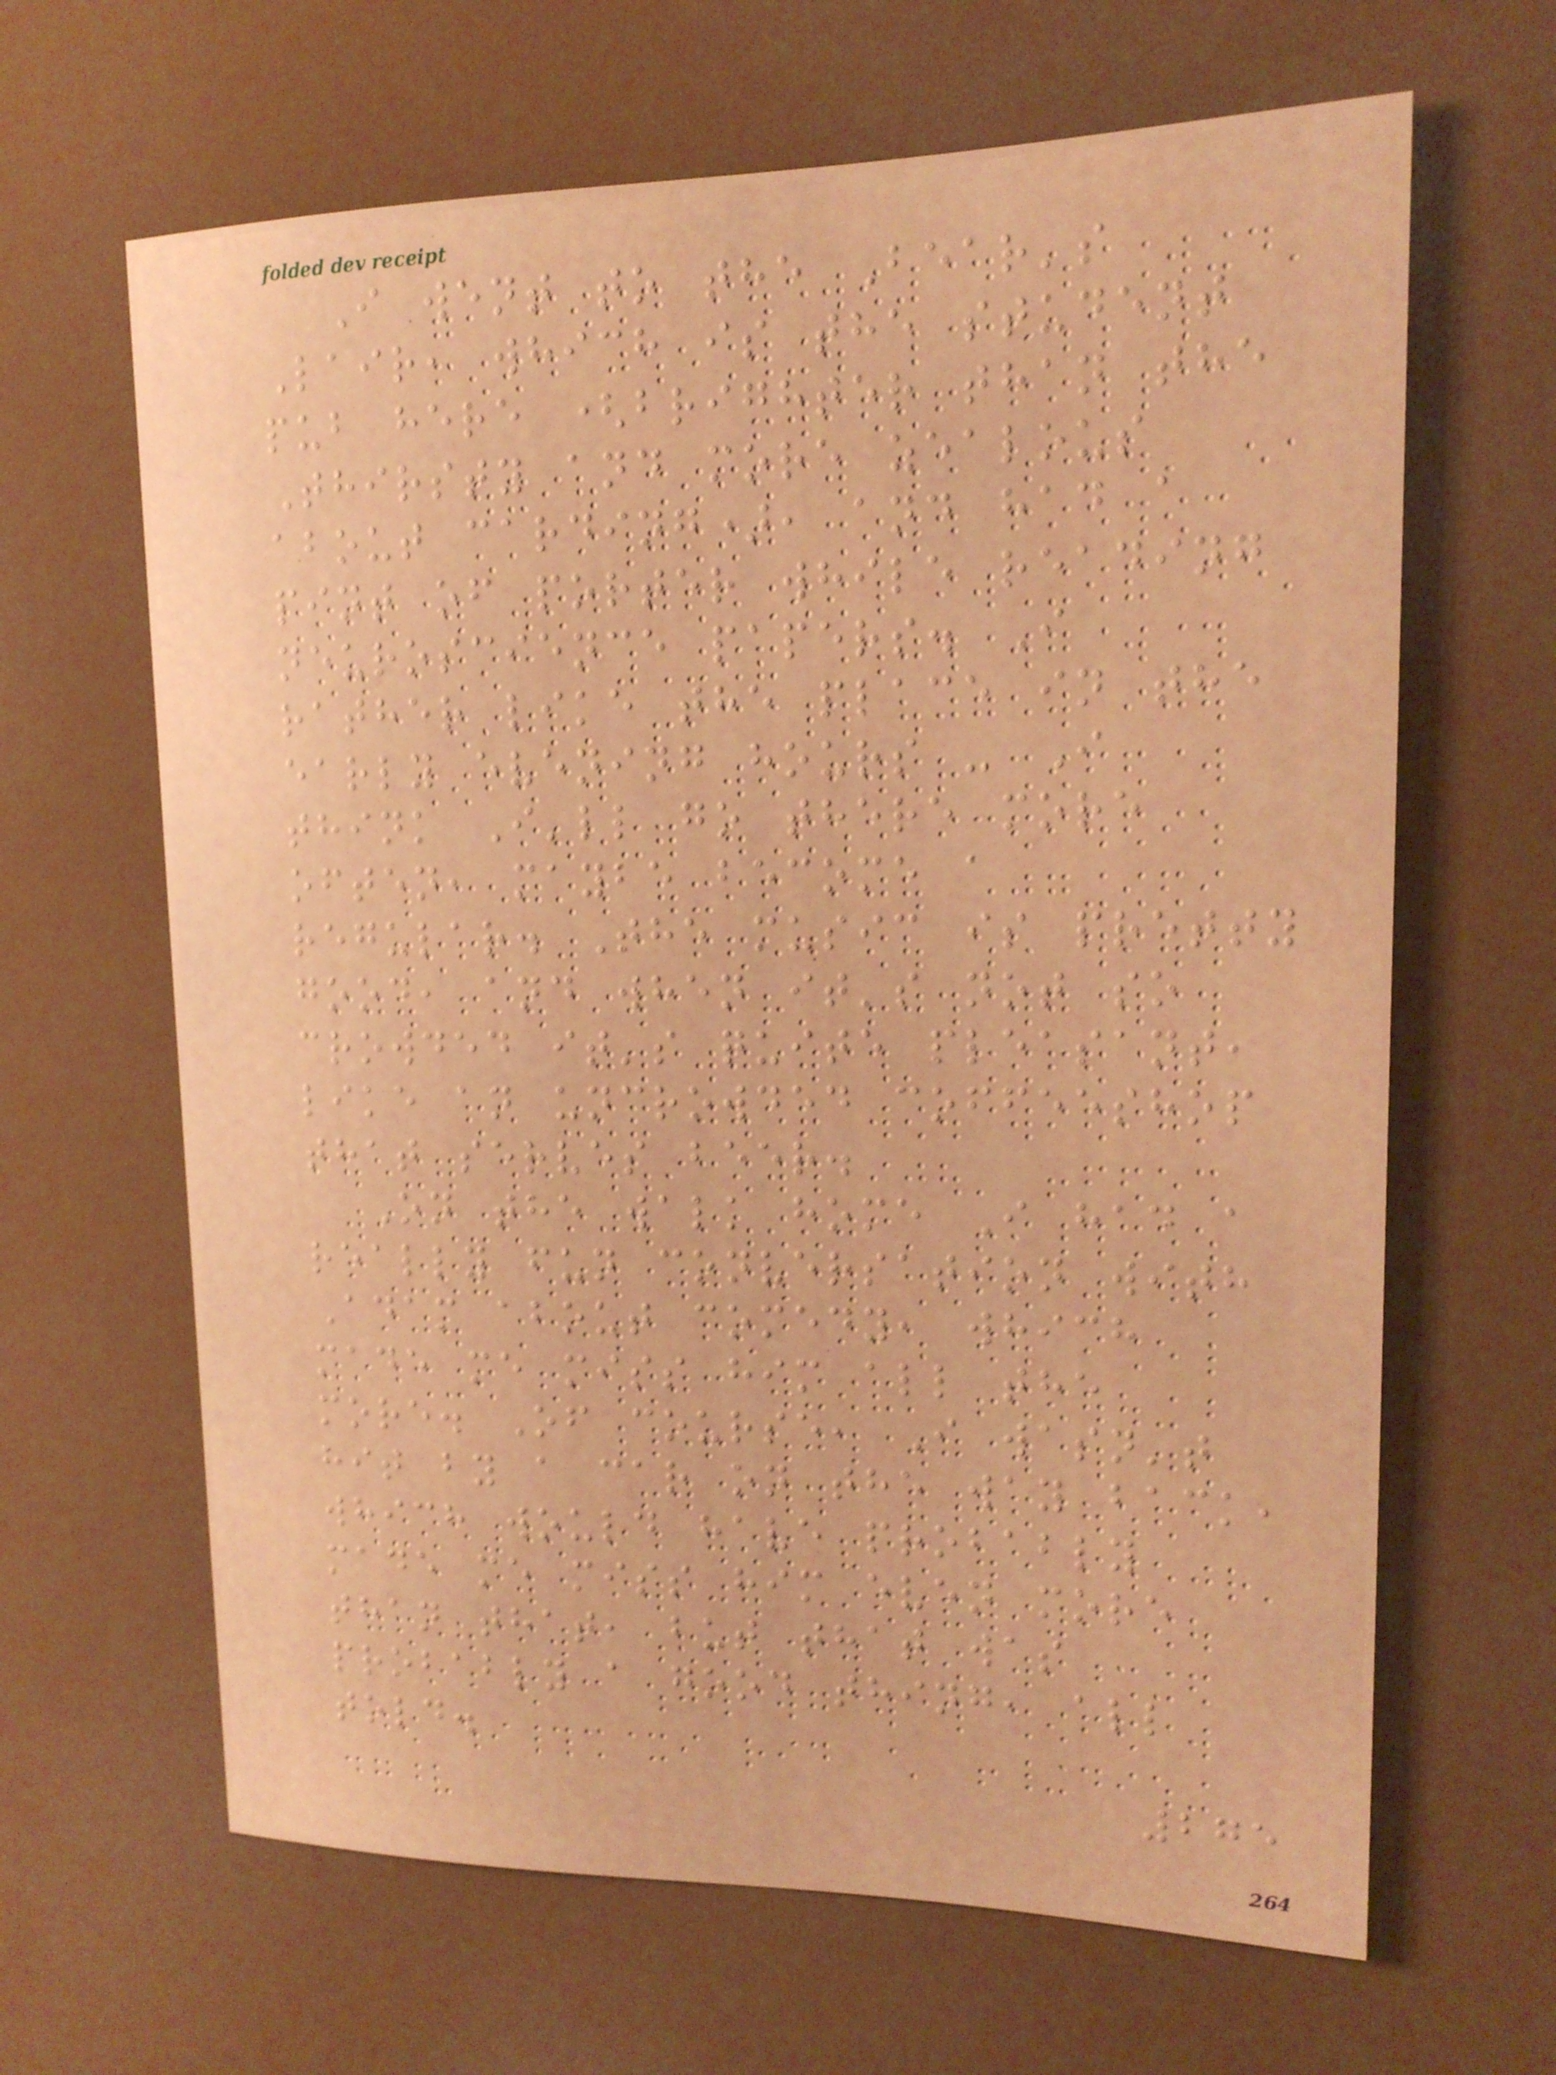I went to the Bear's
Lair, which is the student
pub here (brighter than the
Thirsty and more zealous
about carding), and had a
pint of porter while reading
neuroscience papers. I
rather like the place in the
early evening hours - I
think I'll go there more
often, maybe become a
regular. The music is pretty
good, and when it's not so
crowded it's quite pleasant,
like an uncrowded coffeeshop
that serves beer.
On the walk home I had a
really fun conversation with
Adam about comedy, which
made me miss him all the
more. Of course, I wasn't
hit by a car on the way back,
which would have probably
made me miss him even more
than that, but that was
probably a good thing, all
told.
275
